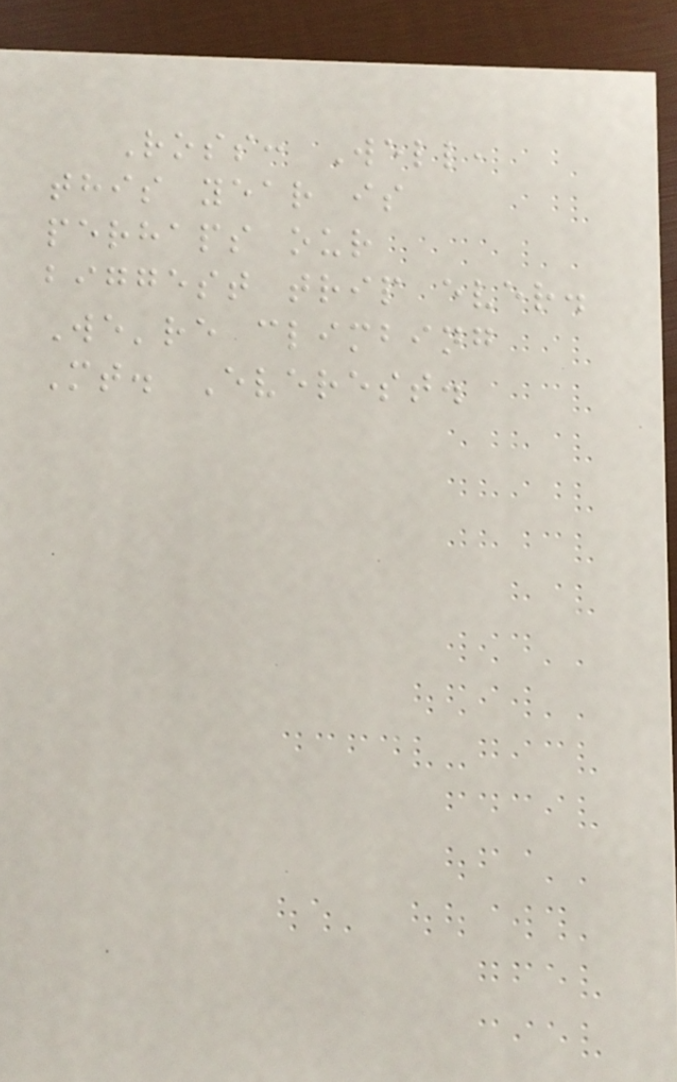Ross: Well,
this year is
perhaps our
biggest trip ever.
We're climbing
Mt. Everest.
